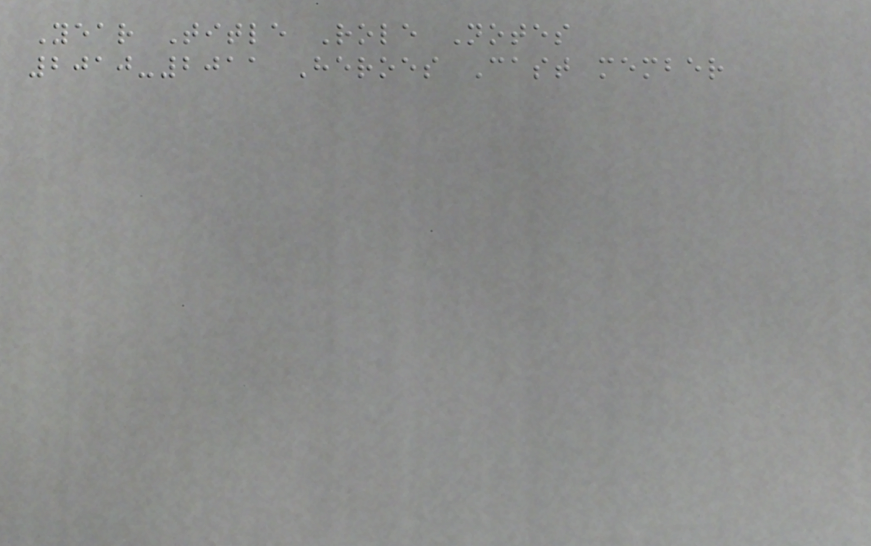Year Title Role Notes
2010-2011 Heroes Cast member
